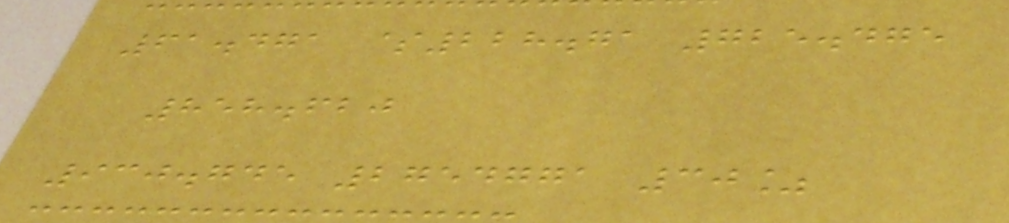61.471 $228.71 725.475
858.620
930.745 2754771 30%
